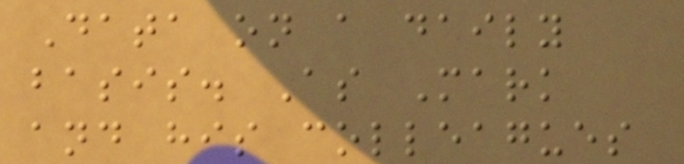Data on a daily
basis. As Mark
and his colleagues
